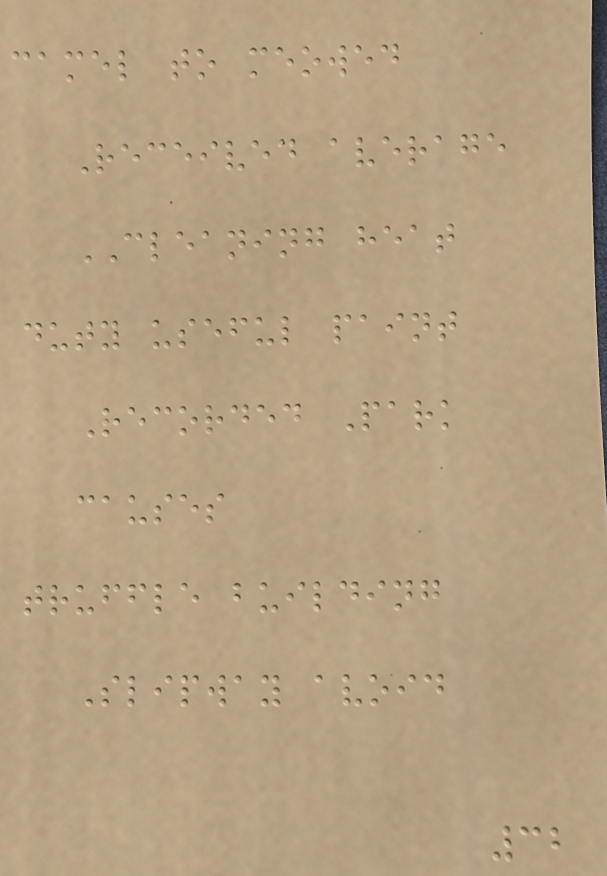camel to meowed
Received average
CLEANING heat
duty useful paint
Recorded Park
causes
truffle building
Slipway avoid
32
